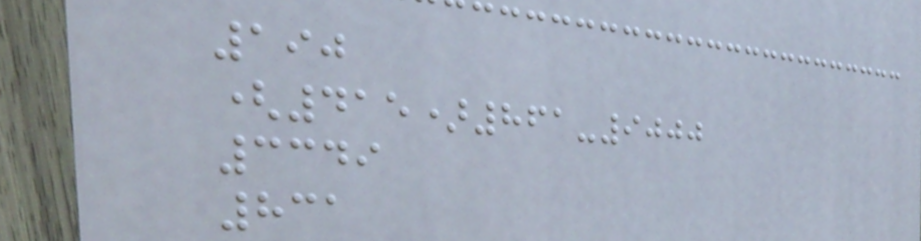190
(415)861-9000
3349
831
